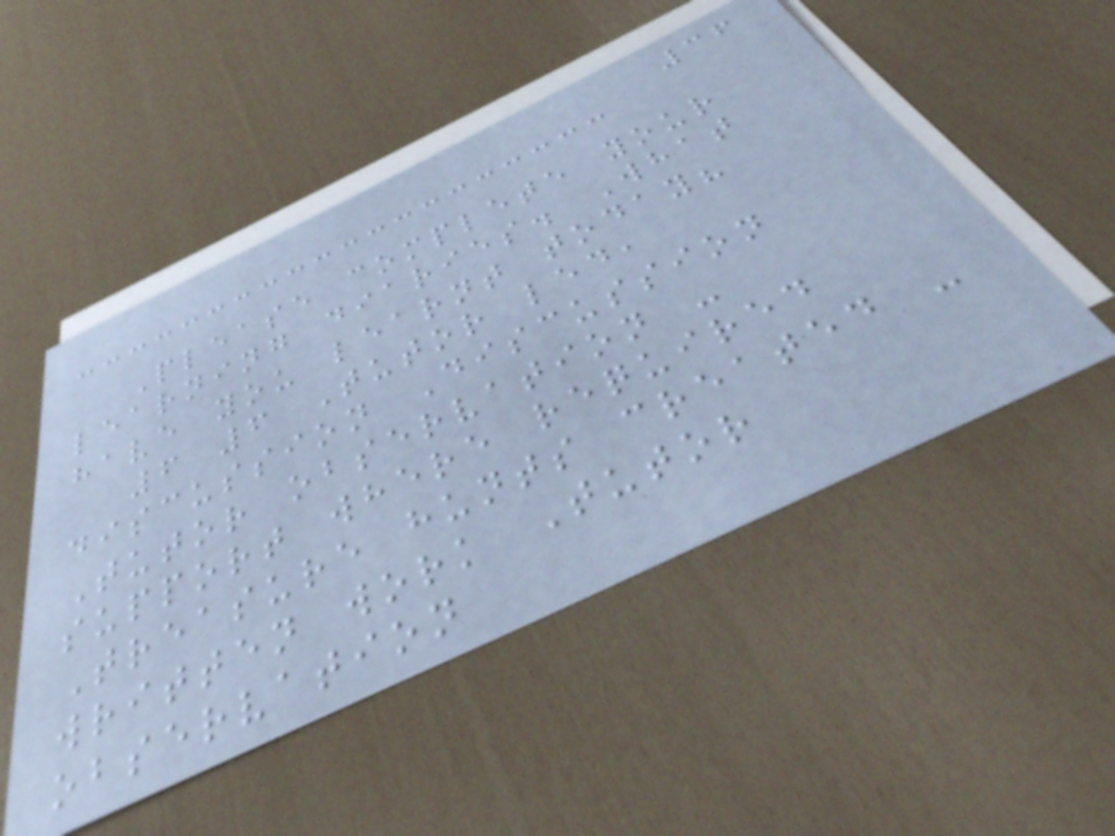36
Please complete your
learning diaries. What
have you learnt today?
6 6 Tutor led,
discussion Discussion
Tutor observation -
support where required
Treasure hunts created -
written work Tutor
observation
